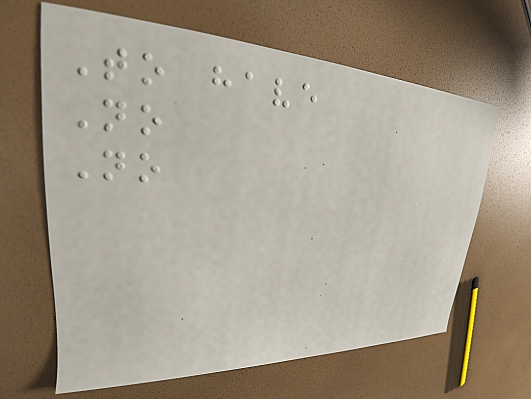To have
No
No
